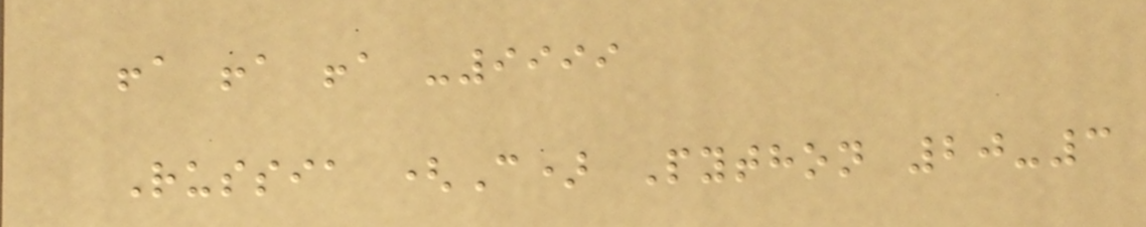!a !a !a -9999
Russia (C) Python 20-3
